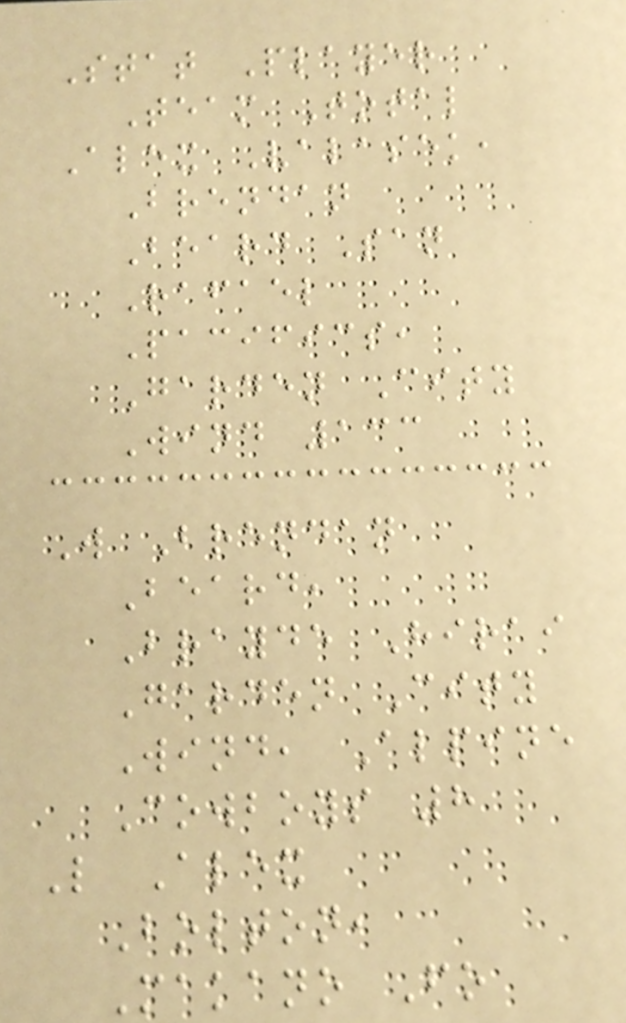Stat Player
Team Total
Alex Valasek,
Brendan
Beard San
Rafael
Pacifics,
Garden City
Wind 133
W Brendan
Beard,
Brayde Hirai
Garden City
Wind, Alpine
Cowboys 8
L Alex
Bolton,
Makano Fo
